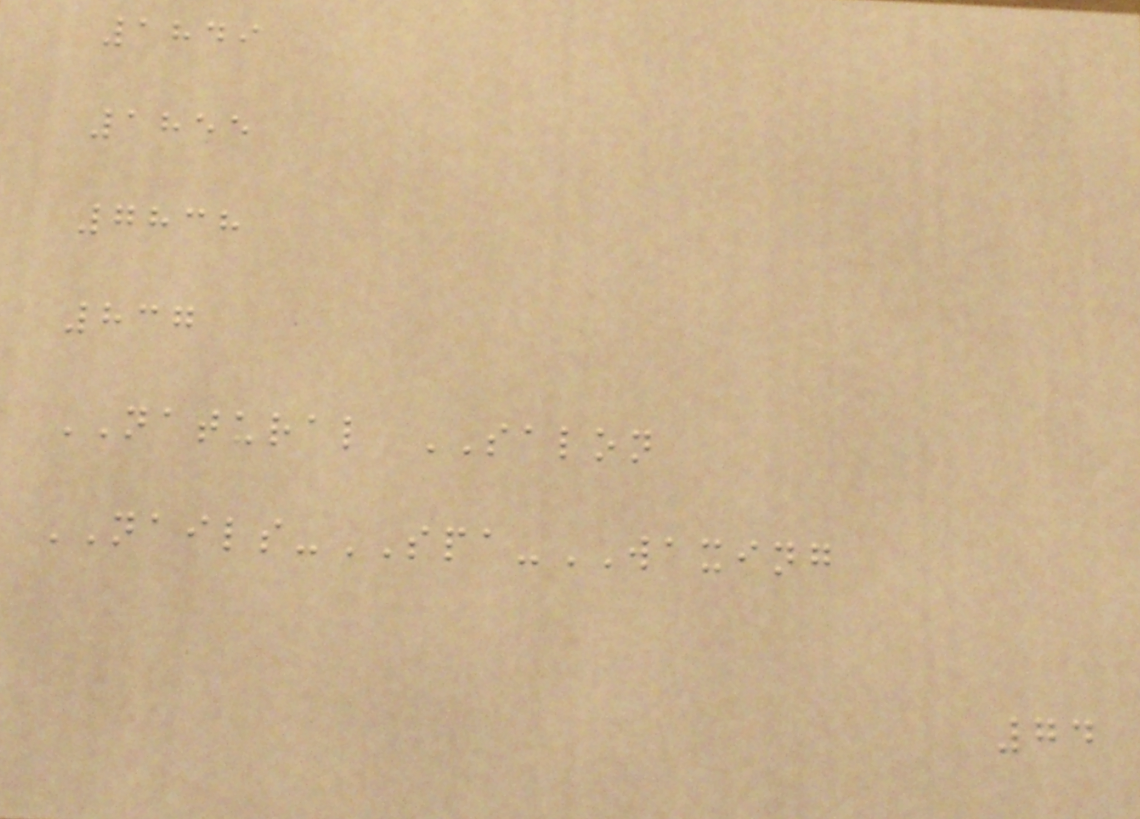1849
1855
7838
837
NATURAL SALON
NAILS-SPA-WAXING
74
